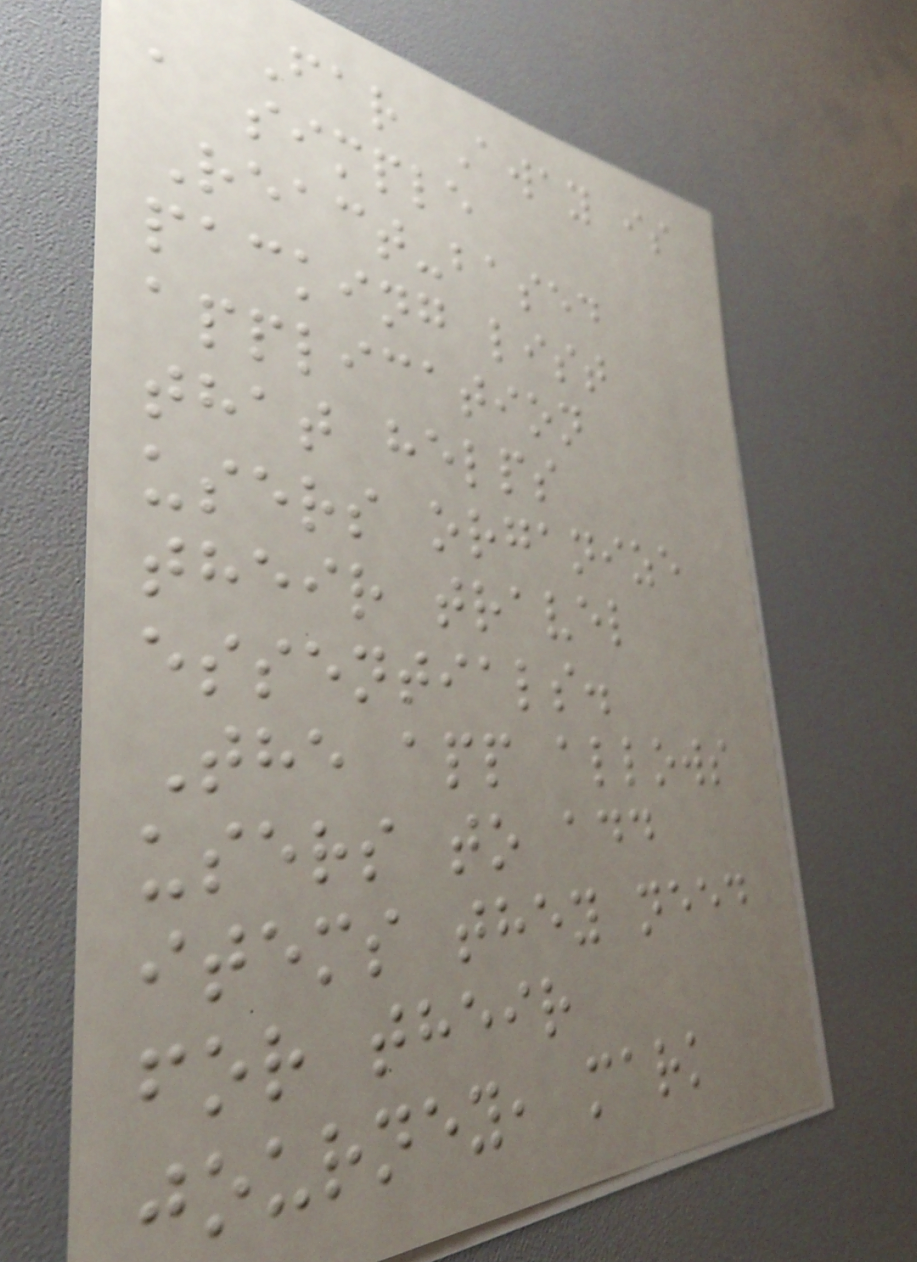Far Away is
a simple
React-based
packing list
application
that helps
users organize
their travel
essentials.
The app allows
users to add
items they need
for their
journey, mark
